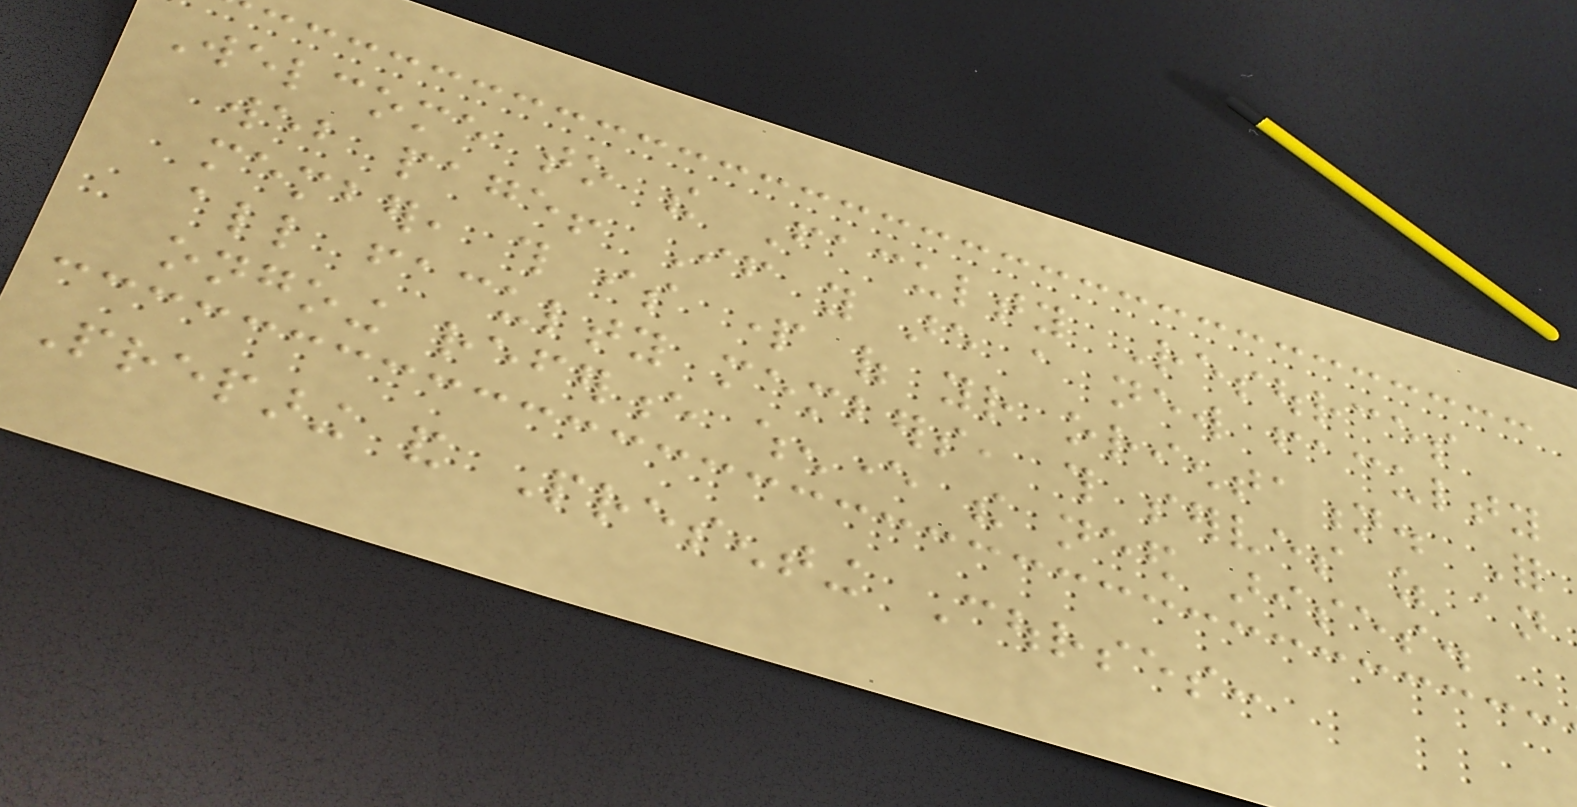Welcome to the Faculty Resources
web page! If you are a new faculty
member, this is part of your orientation. For
all faculty members, this serves as an
ongoing reference whenever the need arises.
Preparing and Presenting Courses:
